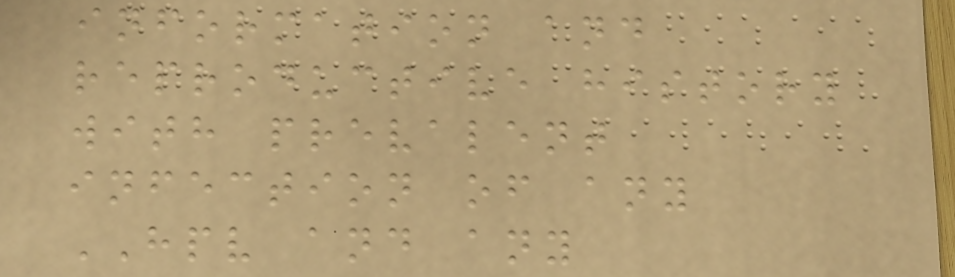information and
reproductive history
with prevalent
infection of any
HPV and any
